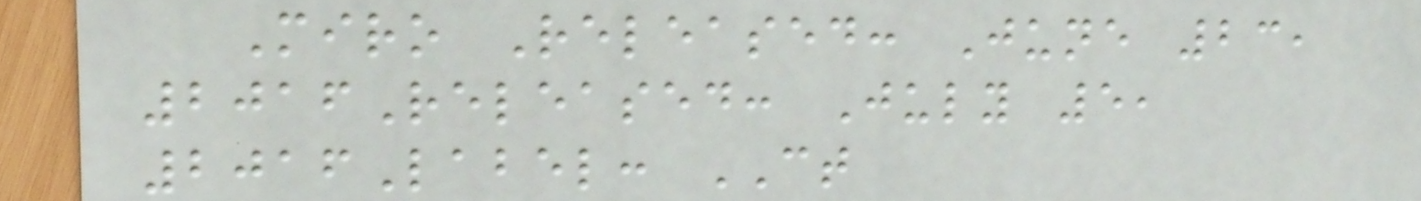Miro Released: June 23,
2016Released: July 5,
2016Label: CT
